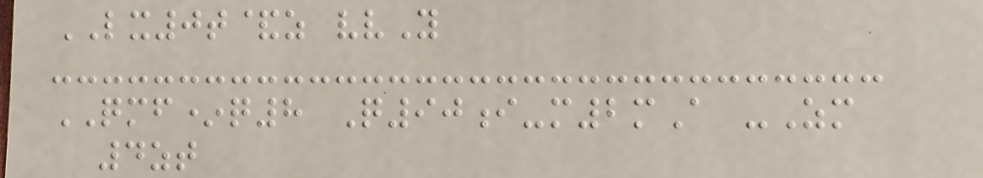LX0t&z vvY
QMF*q8 Q90i-m2mA -Zm
4zt
